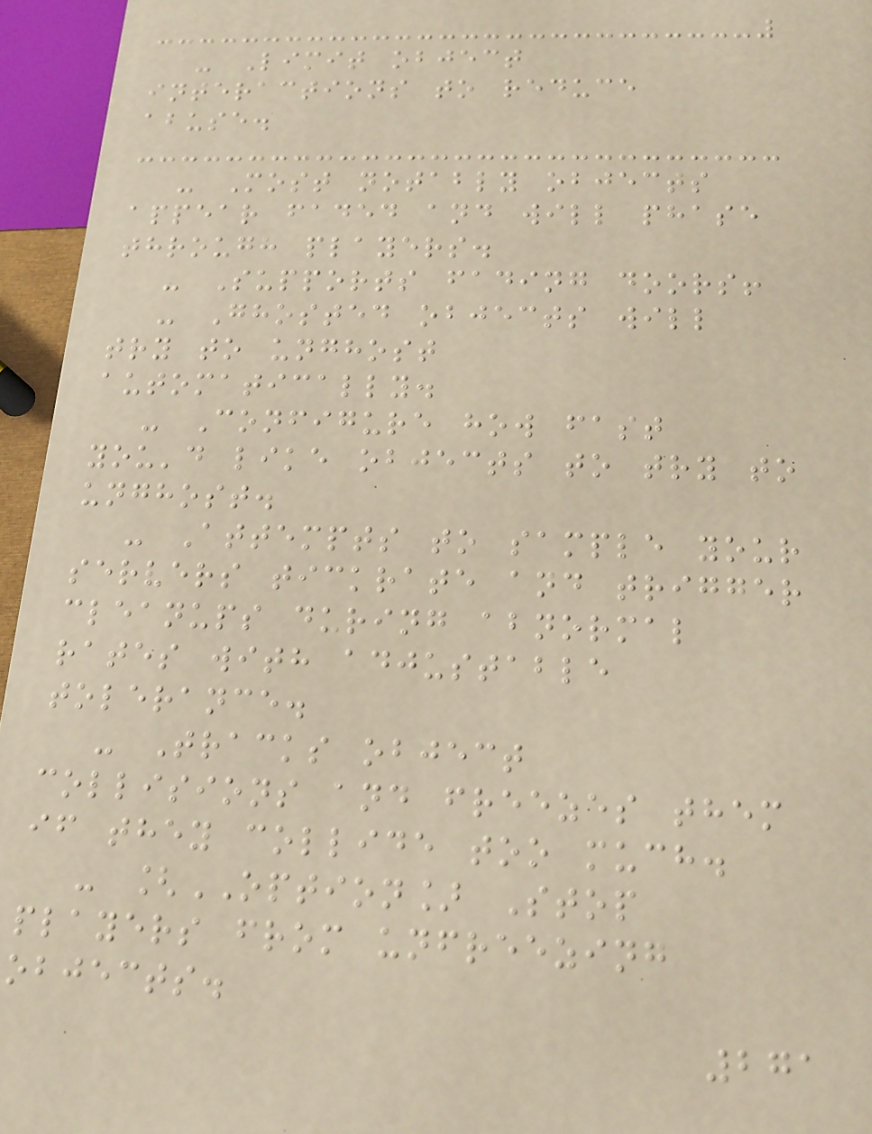- Limit object
interactions to reduce
abuse.
- Most notably objects
appear faded and will phase
through players.
- Supports fading doors!
- Ghosted objects will
try to unghost
automatically.
- Configure how fast
you'd like objects to try to
unghost.
- Attempts to sample your
servers tickrate and trigger
cleanups during abnormal
rates with adjustable
tolerance.
- Tracks object
collisions and freezes them
if they collide too much.
- [OPTION] Stop
players from unfreezing
objects.
271
